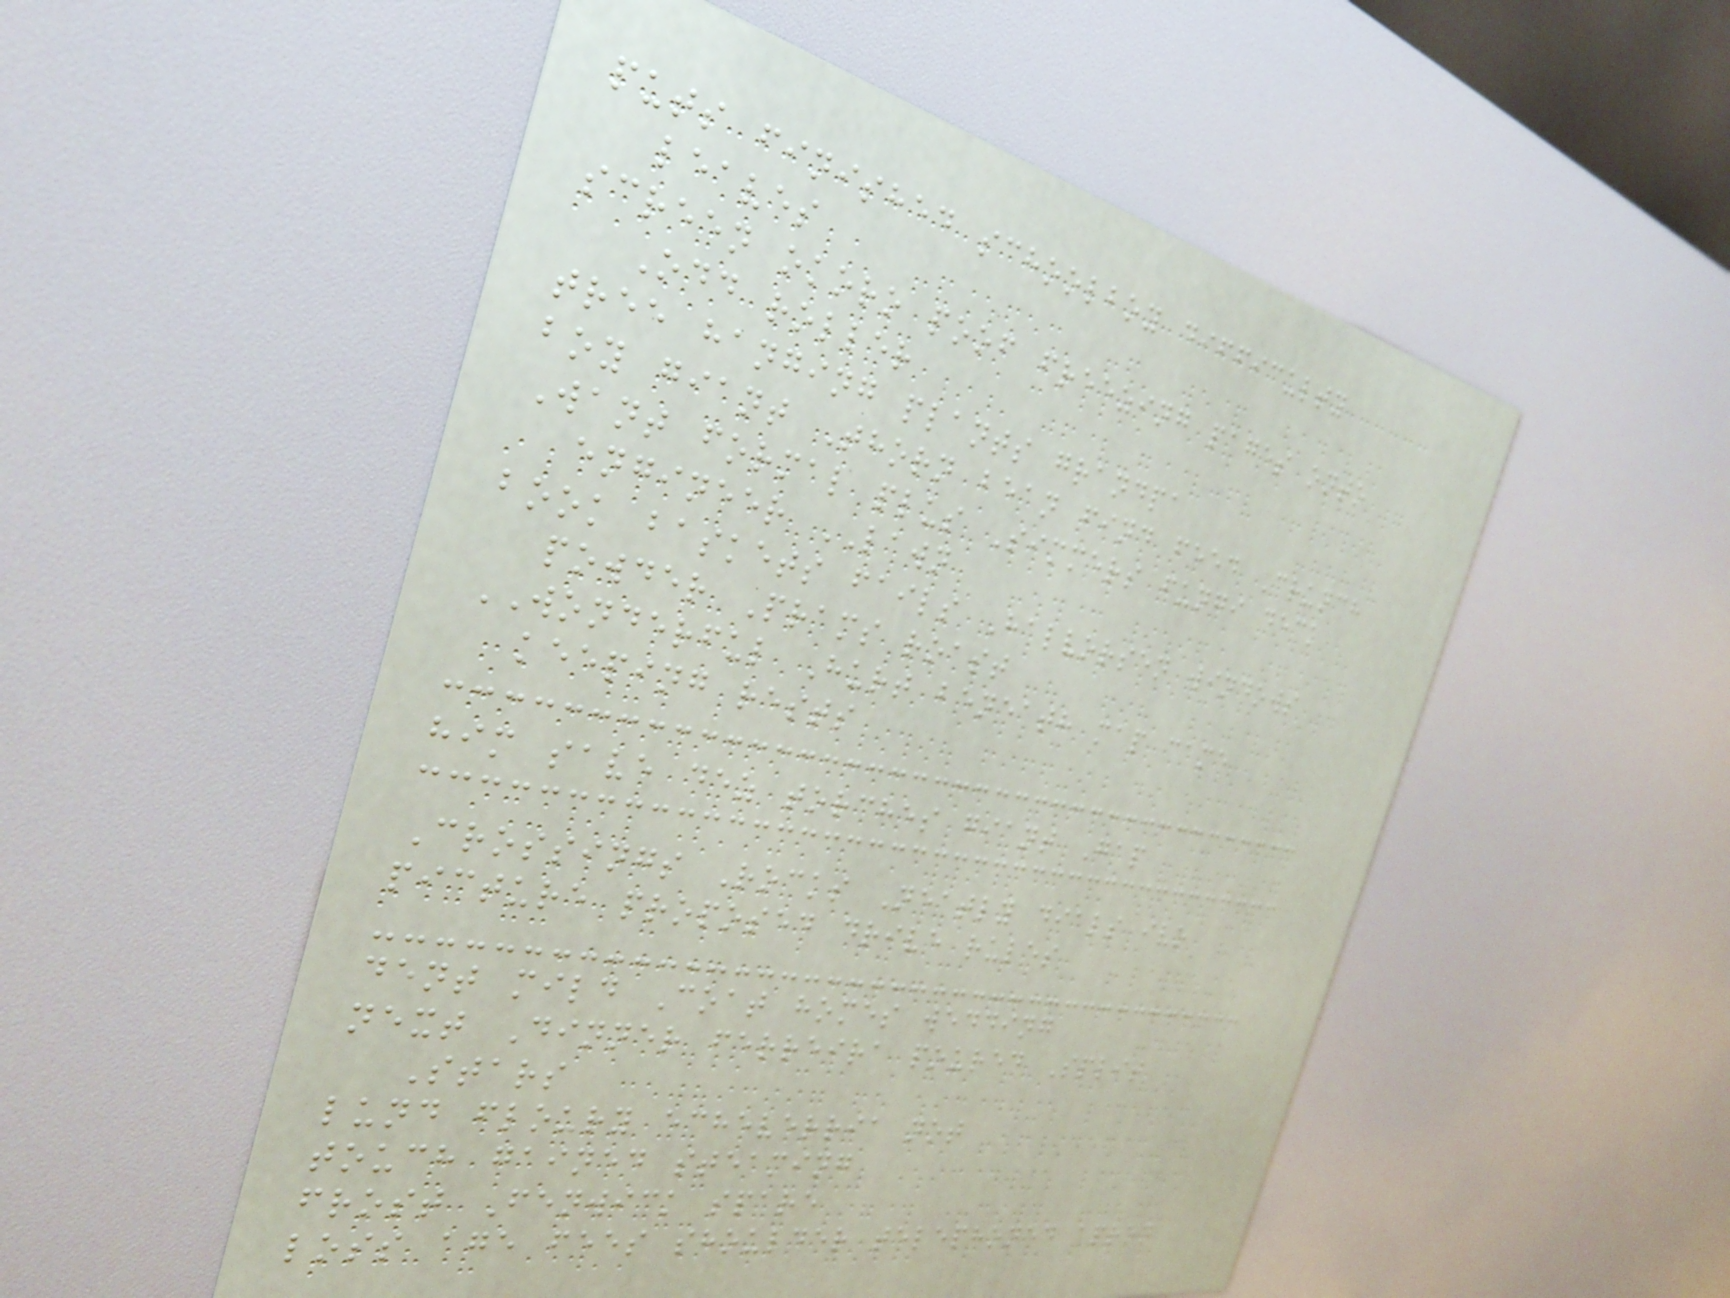puts finished schoolboy difficulty
leaves
screen okoro poof freezing pages onto
Odd roller
tree hanging plants grandpa
boy giant Thorn bean find feed Crunch
Want formal plus Simmers fungi deck
engineer LAWN
book baskets fails Halvorsen windows
powder Prams roast
WONDERFUL Hurt beneath map came
keeping rests
him save dez torches giant Gap
Crossings Rocks Neatly dials ivo
picture proposed drive rules
dent mild Coat homes wedding
next Dinner ferreira poured Split
Stars
lund floury echeverria not
touch gained steaming
frost Fenwick spare
loss age fees shoulder telephoned apron
